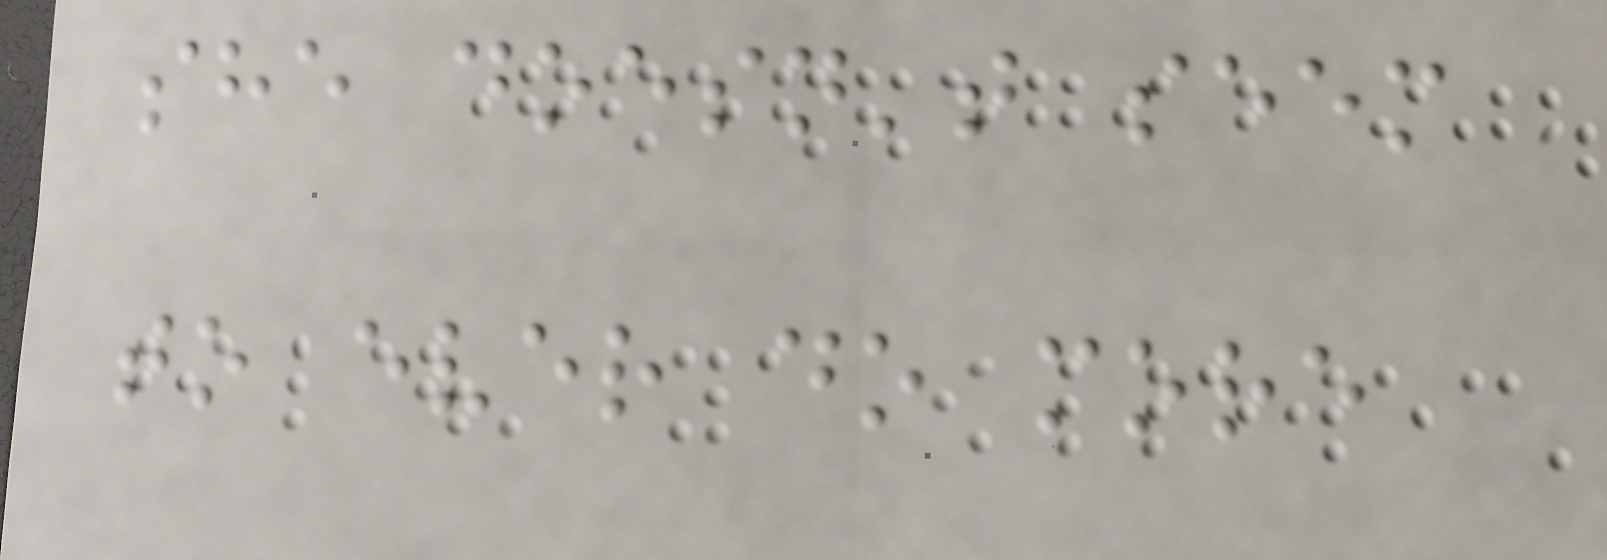she doesn't seem
to ever do more
